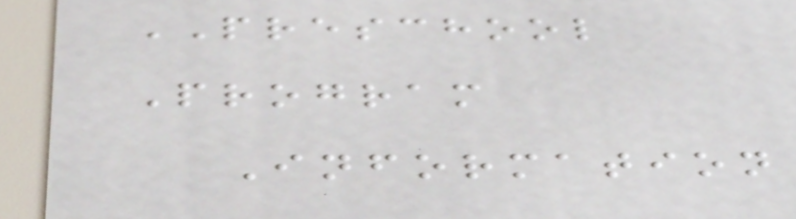PRESCHOOL
Program
Information
